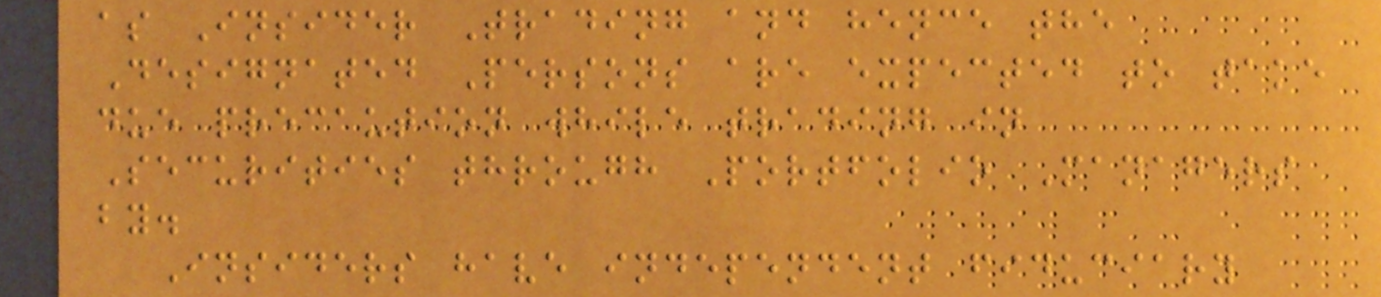as Insider Trading and hence the
Designated Persons are expected to take
due precaution while trading in
Securities through Portfolio Managers
by.
Insiders have independent fiduciary
